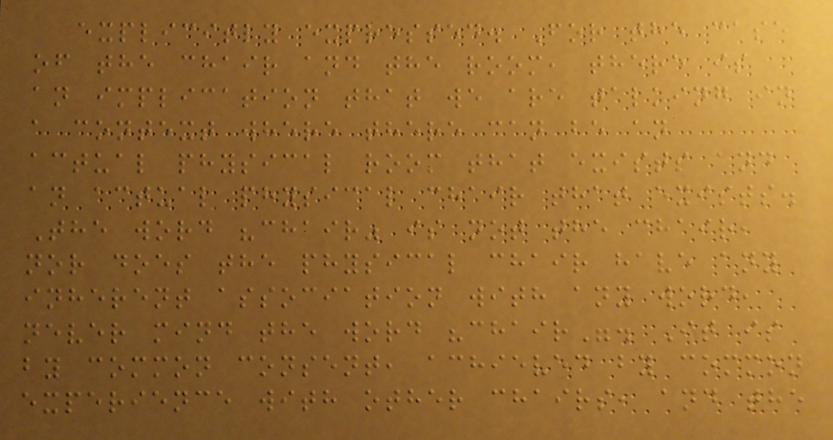explicitly expressed. For the case
of the chair and the room, there is
an implication that we are talking in
a context where there can be an
actual physical room that exists and
an actual physical chair that exists.
The word "chair" is not the chair,
nor does the physical chair have any
inherent association with any word,
never mind the word "chair". It is
by common consent, achieved by common
experience with other chairs, and the
